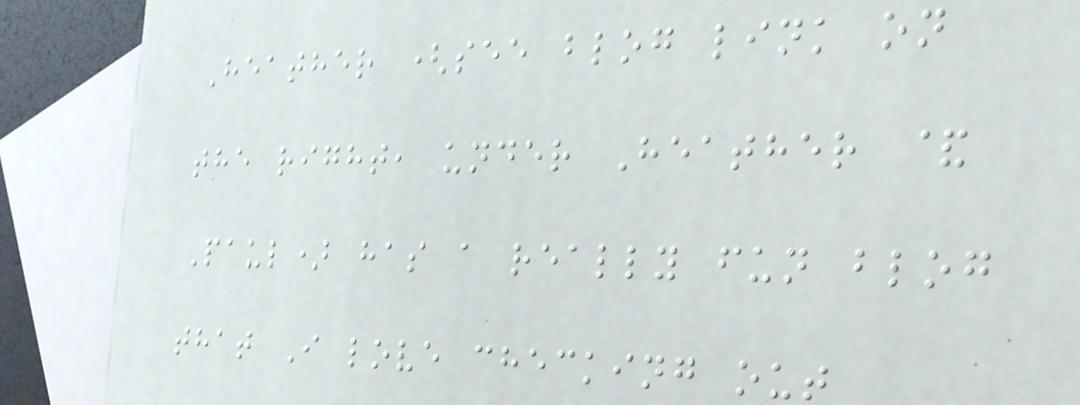Heather (see blog link on
the right, under Heather &
Paul) has a really fun blog
that I love checking out
